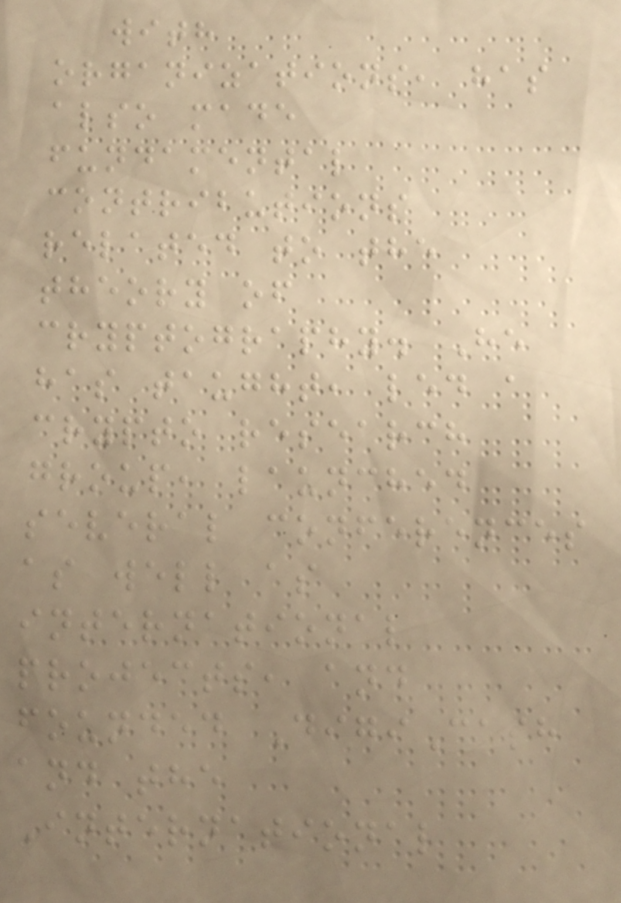with
organizations, has
also made
fundamental
contributions
related to the
theory of
cryptography. He
has taught, led a
crypto research
group, launched
several conferences
as well as
international
projects, and
founded DigiCash
and the
International
